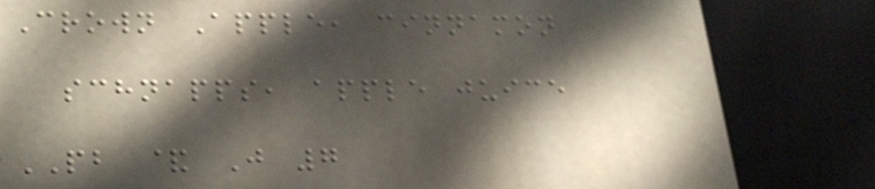Crown Apple, cinnamon
schnapps, apple juice
PB & J 7
